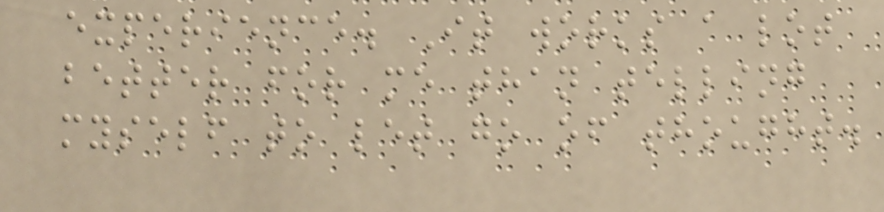experience. It works a lot
better for me than telling
myself to let go of thought.
